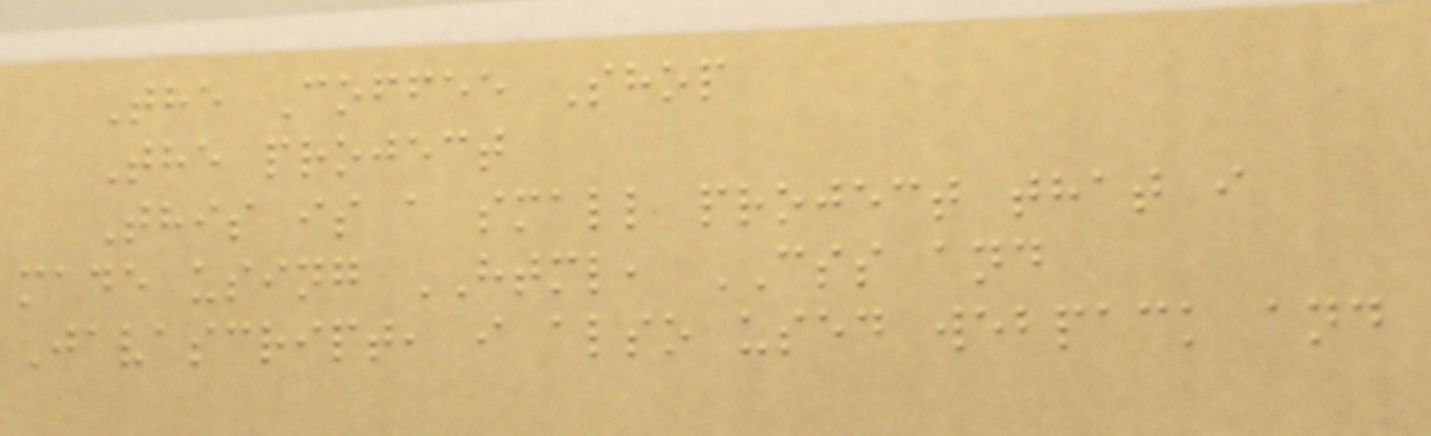The Coffee Shop
The project
This is a small project that i
made using HTML, CSS and
Javascript, i also used webpack and
